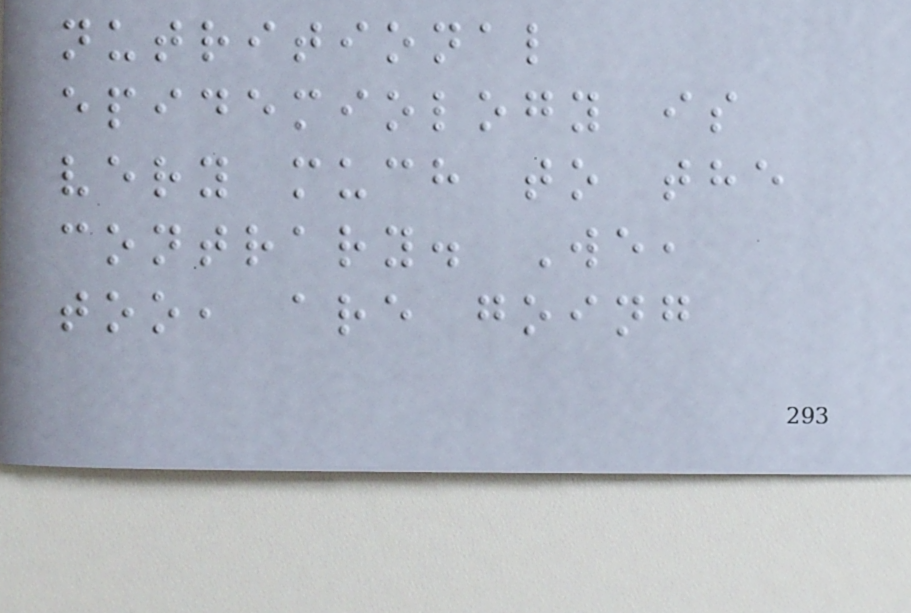nutritional
epidemiology is
very much to the
contrary. We,
too, are going
